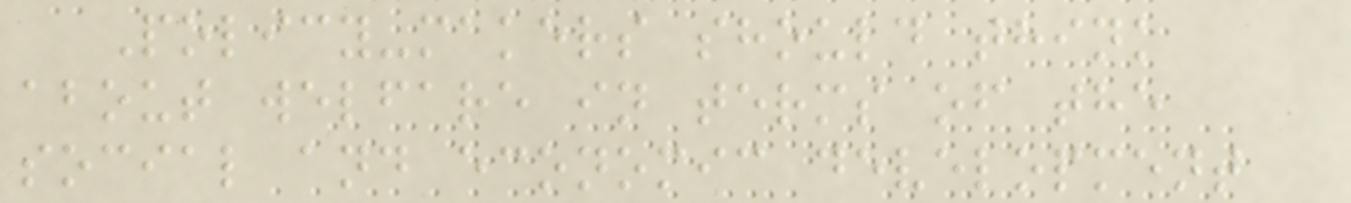Policy-makers should think
about welfare in terms of the
social and economic development
